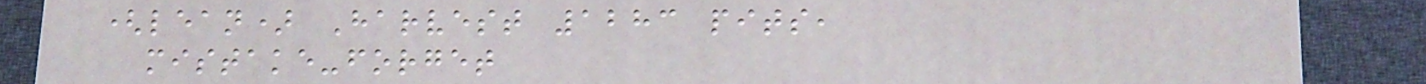(lean) Harvest 1283 pits,
mistake-forget
